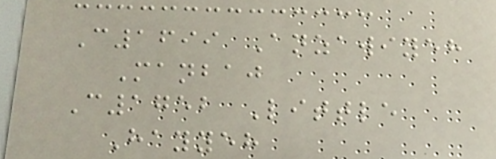C1699 Anzawiyeh
Manbaj
C1752 Little
Hayyeh
